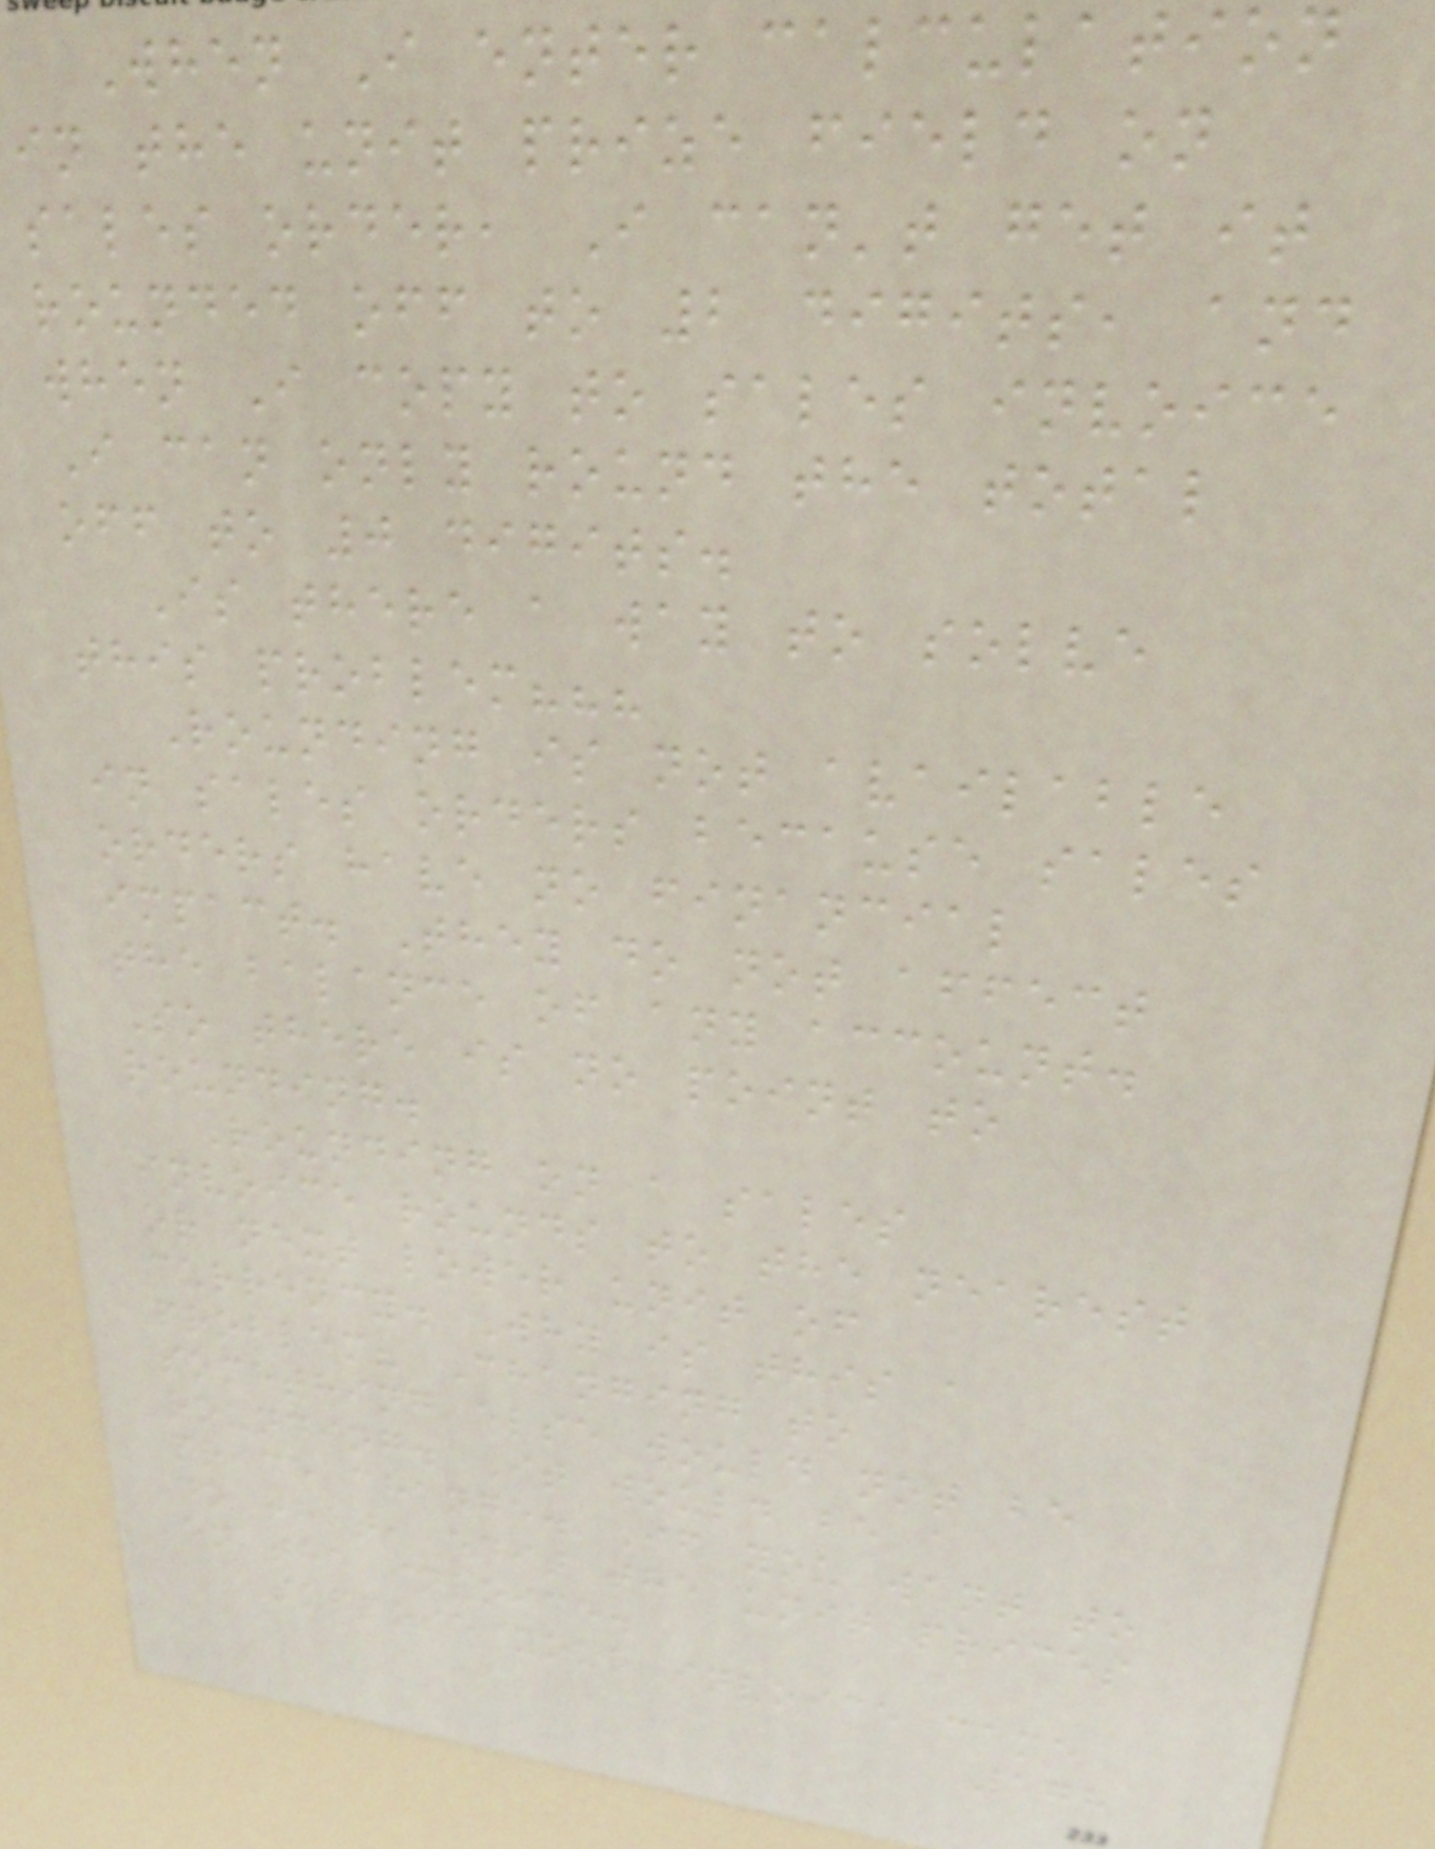When I enter calculation
in the unit prize field on
sales order, I can't get it
rounded off to 2 digits, and
when I copy to sales invoice
I can only round the total
off to 0 digits.
Is there a way to solve
this problem???
Rounding is not available
in sales orders because sales
orders have no financial
impact. They do not affect
the balance of any account.
So there is no point to
rounding.
Rounding on a sales
invoice rounds to the nearest
or next lower unit of
currency. Why is this a
problem? Changing to
something else would not be
rounding. It would be a
price change. If you want to
do that, edit the unit prices
on the invoice.
Suppose your invoice came
178
